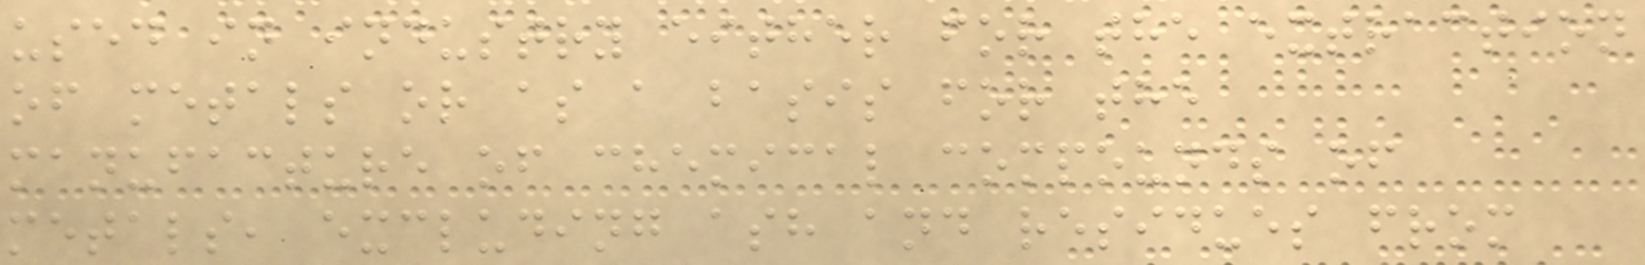used in industry either for the extraction
of metals or as a basis for the
manufacture of chemical compounds of
metals, excluding ash and residues from
